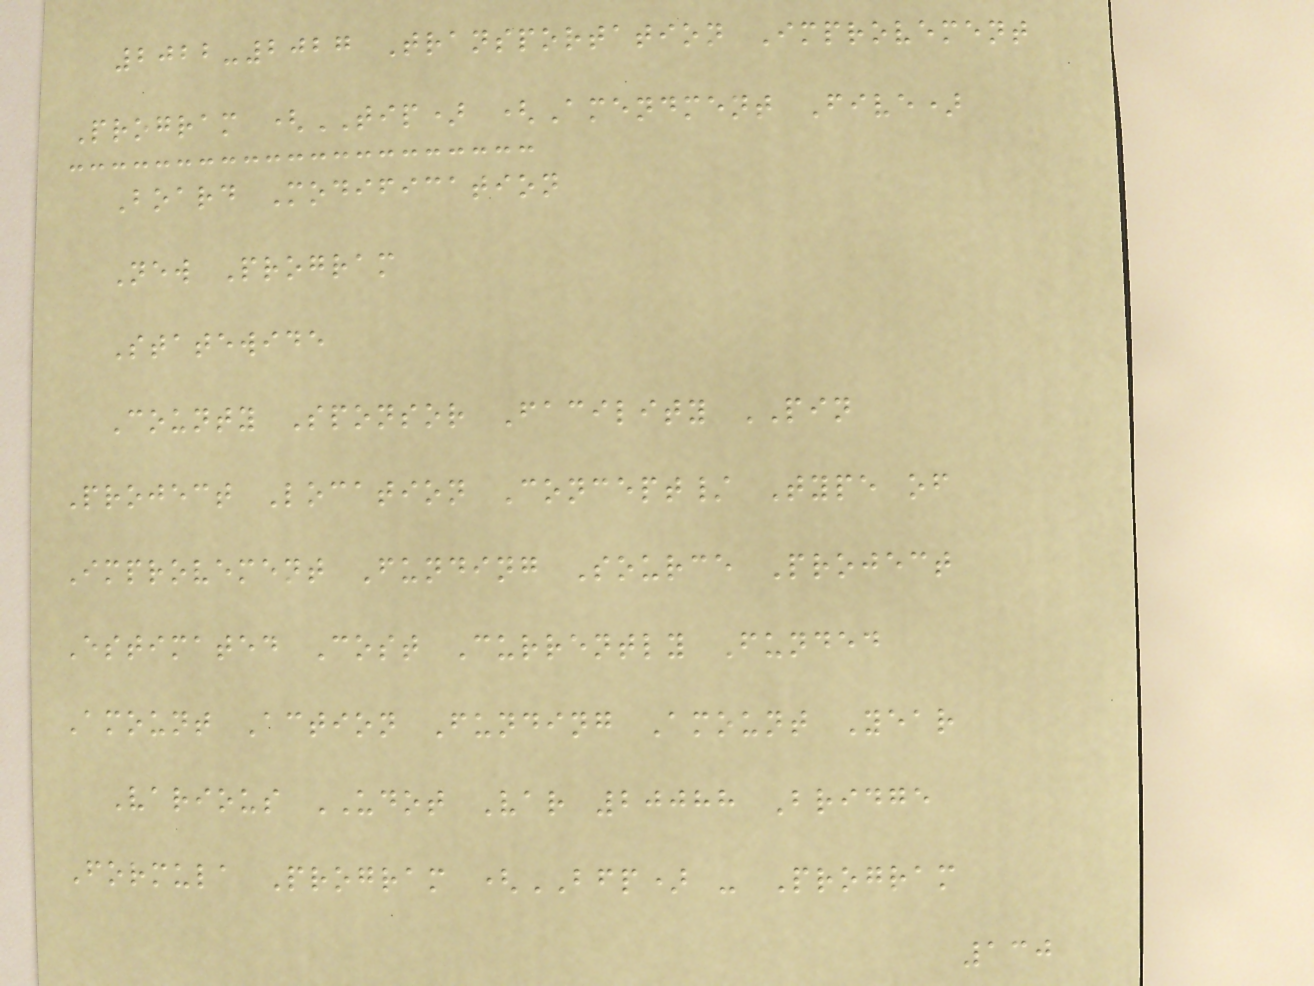2022-2027 Transportation Improvement
Program (TIP) (Amendment Five)
Board Modification
New Program
Statewide
County Sponsor Facility PIN
Project Location Concept/ Type of
Improvement Funding Source Project
Estimated Cost Currently Funded
Amount Action Funding Amount Year
Various UDOT Var 20088 Bridge
Formula Program (BFP) - Program
130
